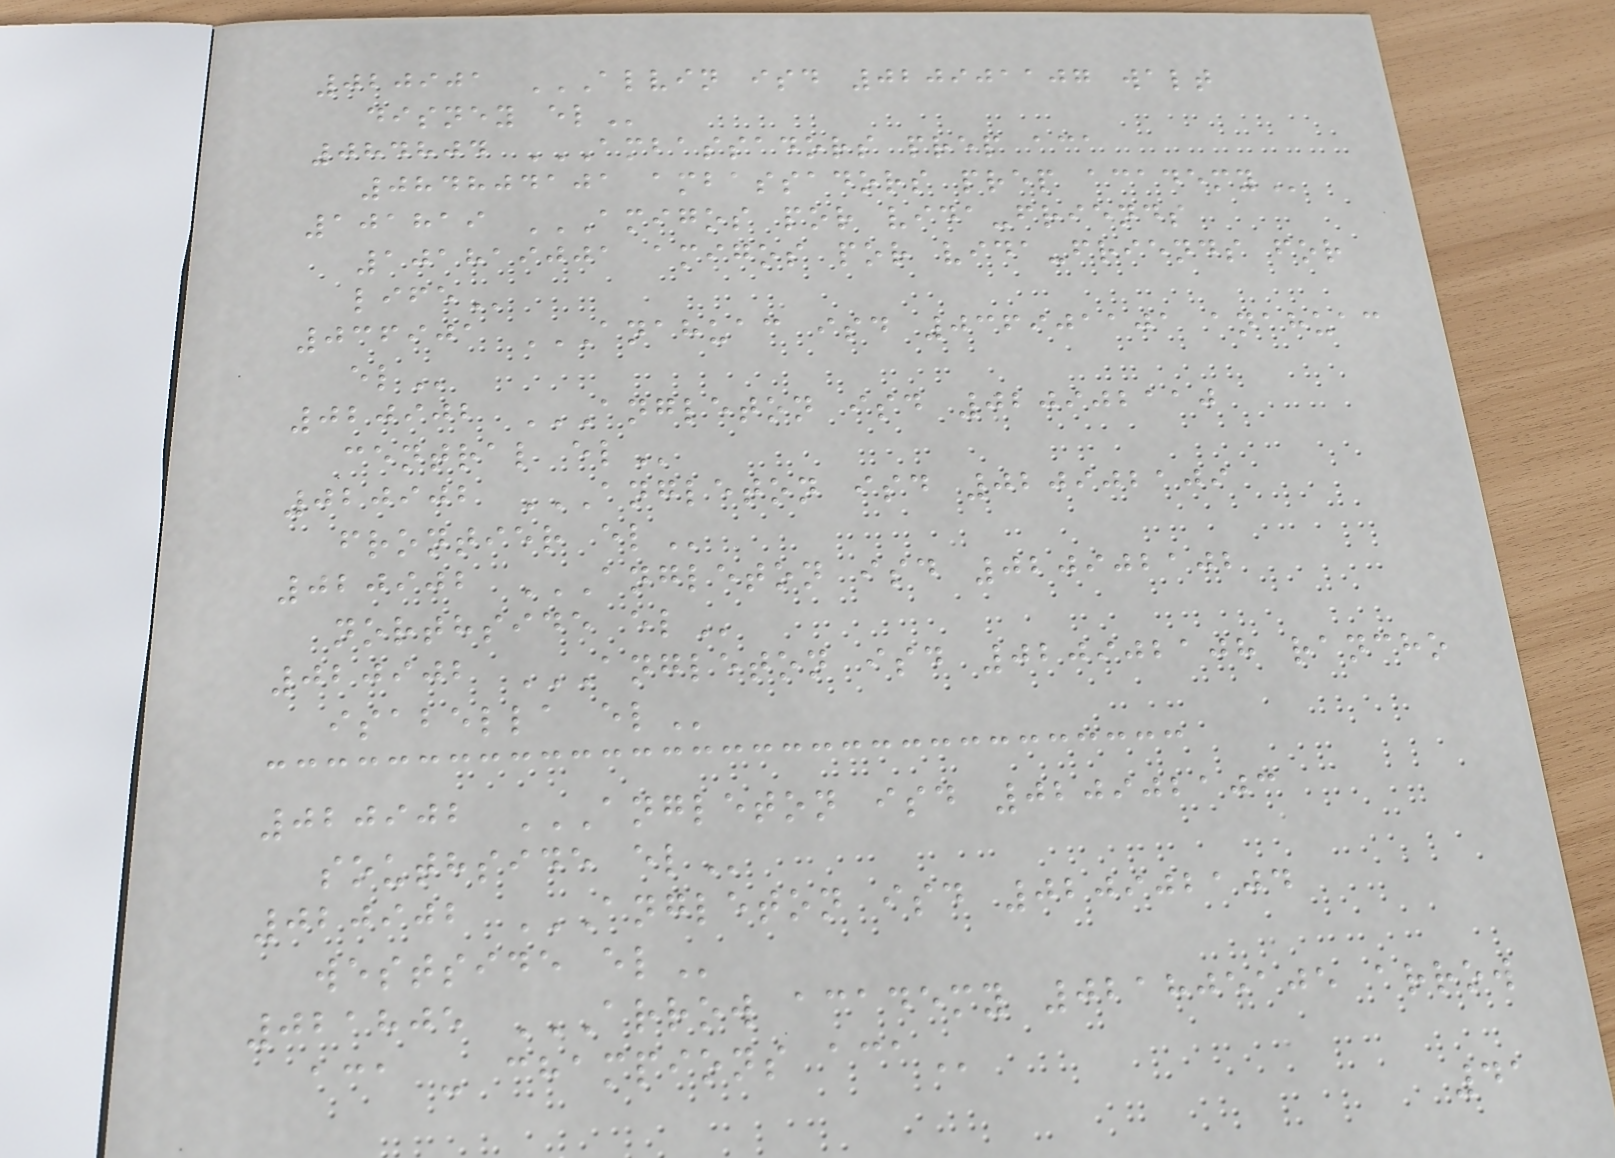020901 ALVIN ISD 020901107 WALT
DISNEY EL
084804 AMBASSADORS PREP ACA
084804101 AMBASSADORS PREP ACADEMY
101819 AMIGOS POR VIDA-FRIENDS
101819001 AMIGOS POR VIDA-FRIENDS FOR
LIFE
036901 ANAHUAC ISD 036901101 ANAHUAC
EL
020902 ANGLETON ISD 020902110
CENTRAL EL
020902 ANGLETON ISD 020902109
FRONTIER EL
020902 ANGLETON ISD 020902102
NORTHSIDE EL
020902 ANGLETON ISD 020902108 RANCHO
ISABELLA EL
020902 ANGLETON ISD 020902103
SOUTHSIDE EL
020902 ANGLETON ISD 020902104
WESTSIDE EL
021805 ARROW ACADEMY 021805105 ARROW
ACA - CHAMPIONS ACA
41
